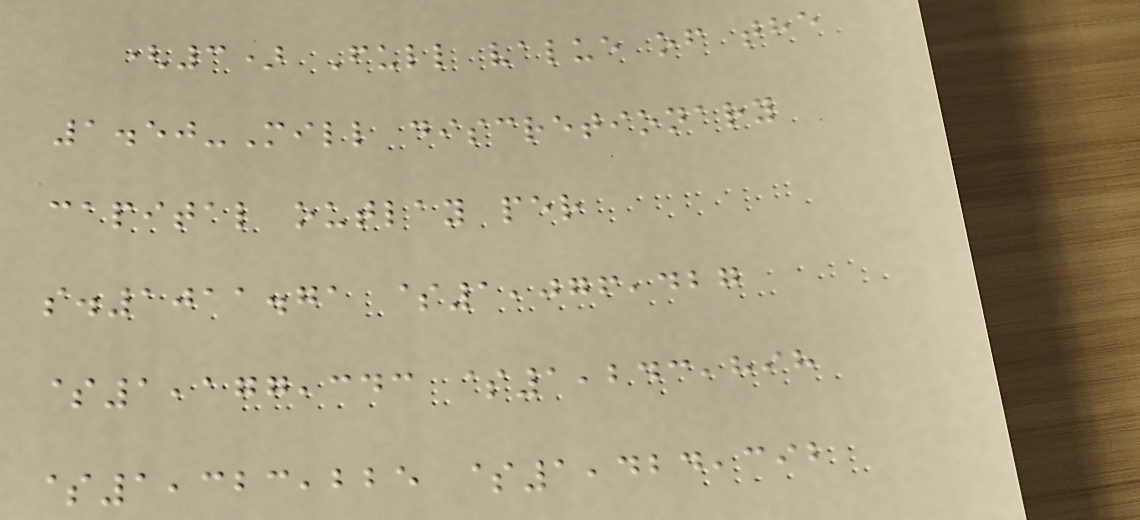(3) Full value of the
1.50-Mill discretionary
capital outlay per
s.1011.71 $1,076,427
$1,177,343 $1,243,898
$1,323,225 $1,424,392
